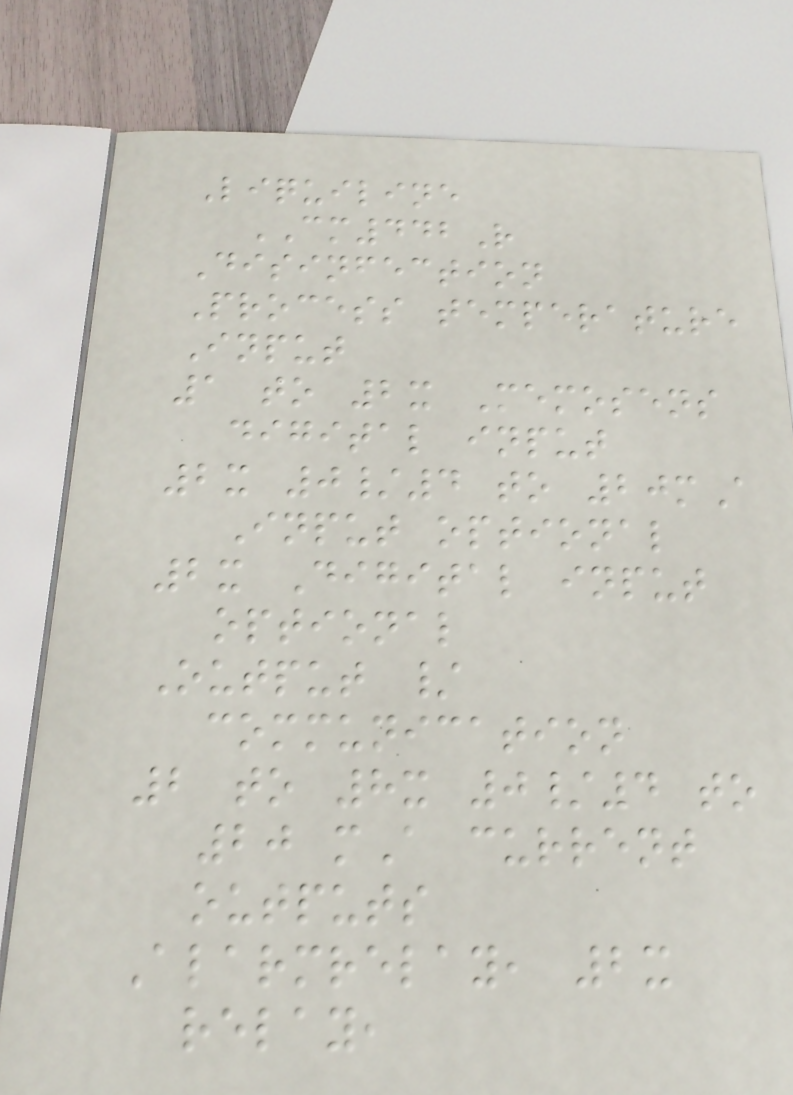Liquiline
CM442R
Disinfection
Process temperature
Input
1 to 2x Memosens
digital input
2x 0/4 to 20mA
Input optional
2x Digital input
optional
Output /
communication
2 to 8x 0/4 to
20 mA current
outputs
Alarmrelay, 2x
relay,
